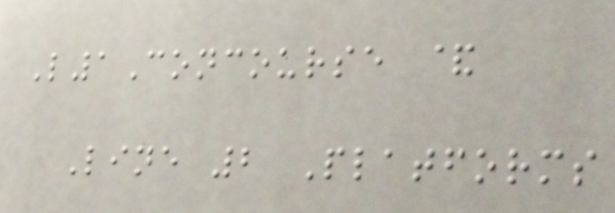L1Concourse &
Line 2 Platforms
